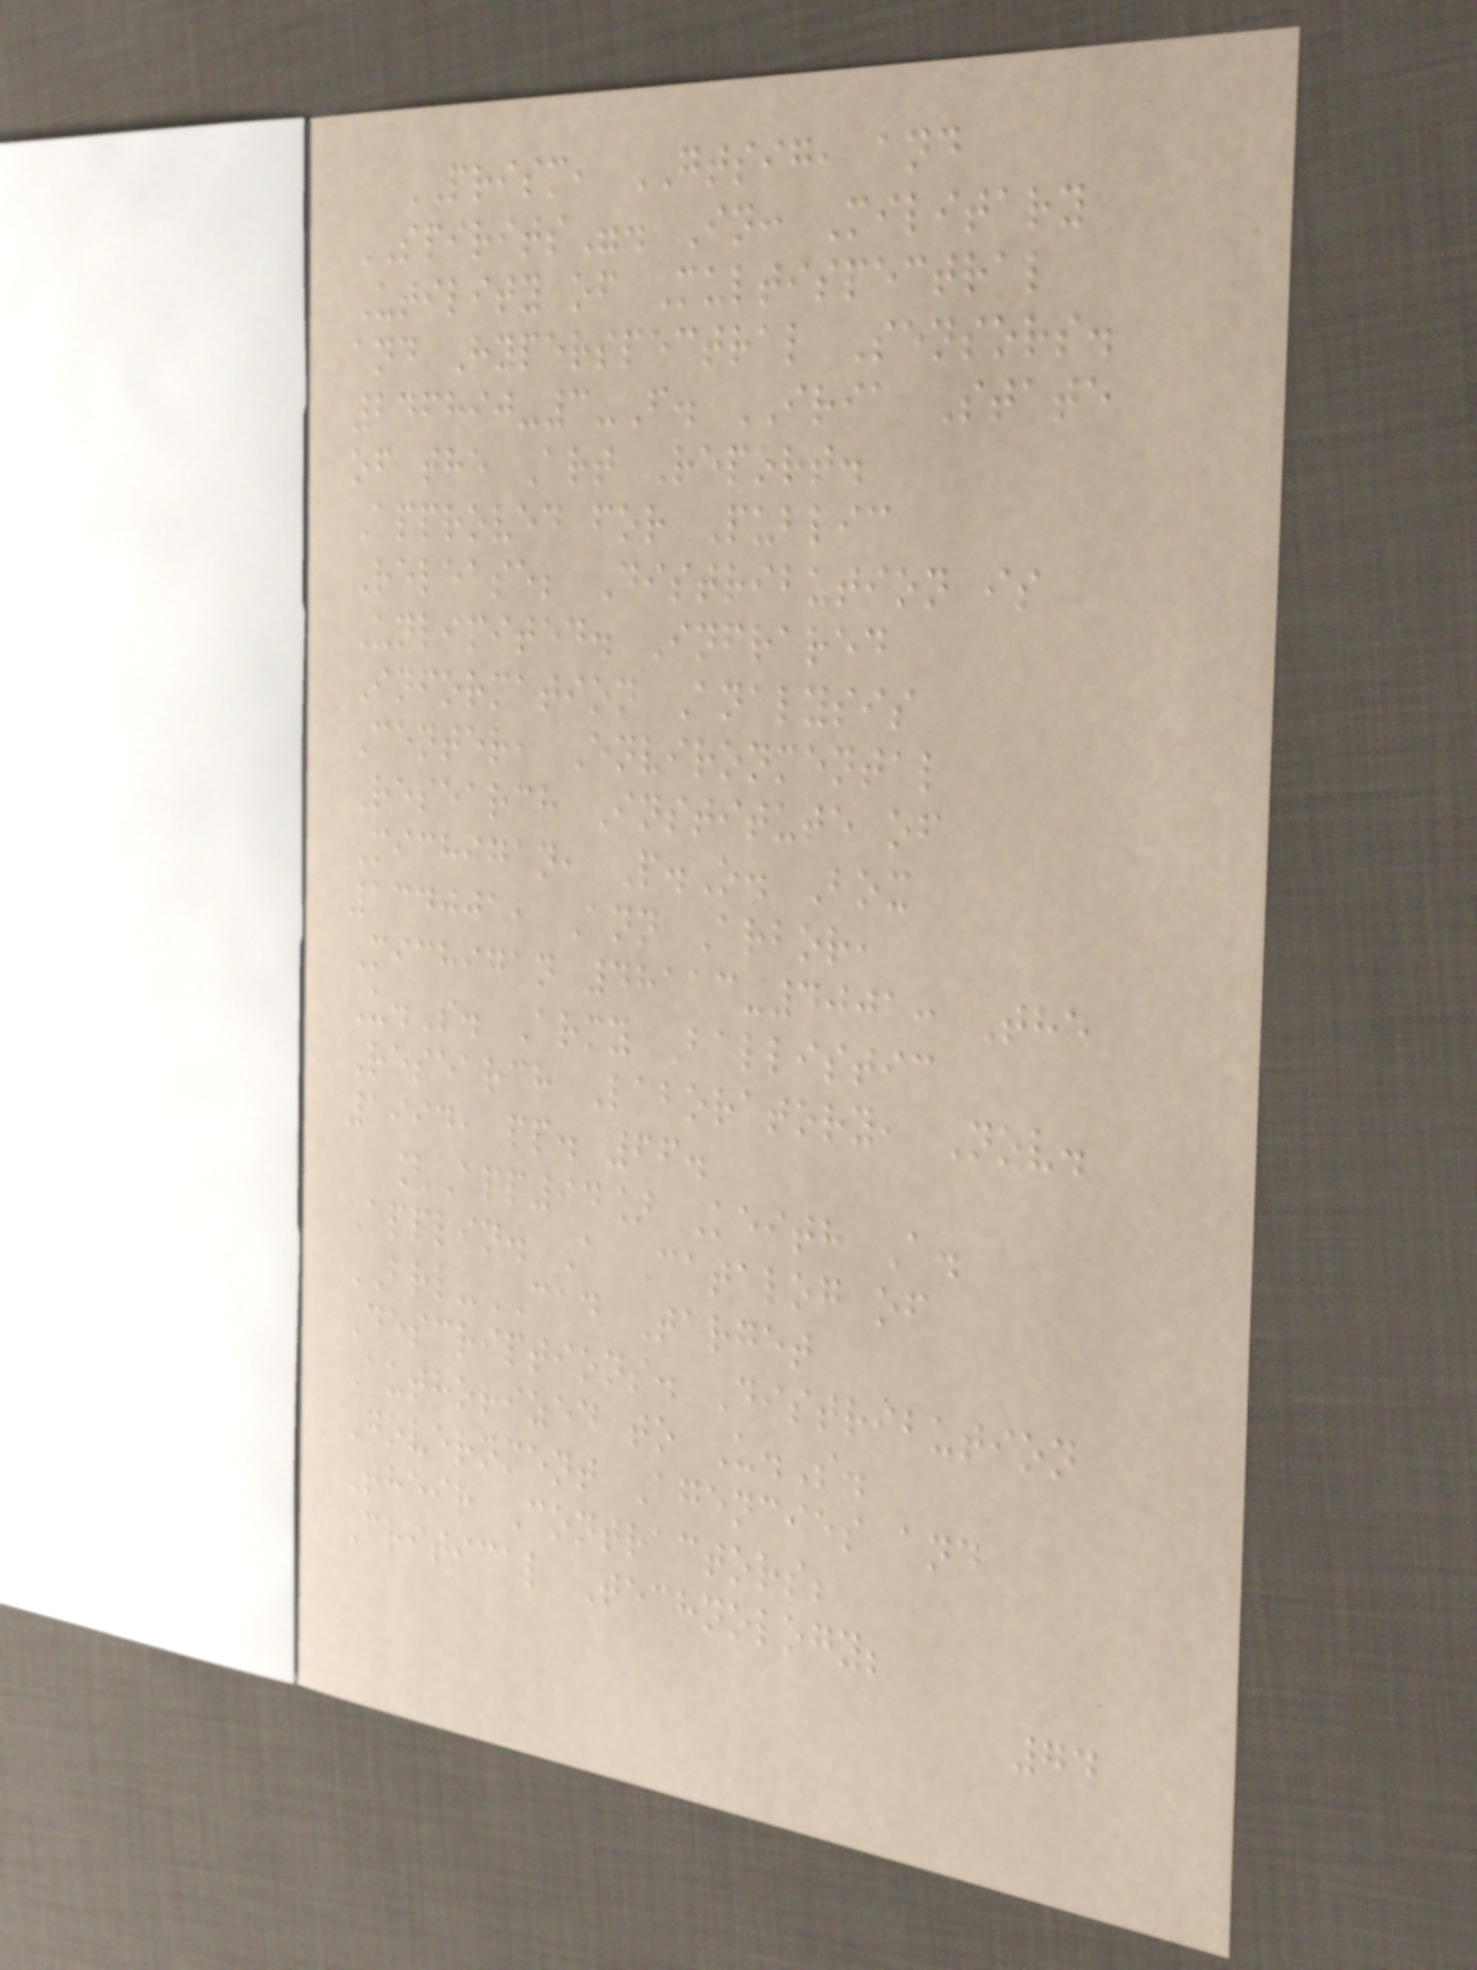PRISM, GTSIG, and
SPIRITS". In: Military
Utility of Multispectral
and Hyperspectral Sensors.
246890-3-F. IRIA State
of the Art Report.
Approved for Public
Release; Distribution is
Unlimited. Infrared
Information Analysis
Center, Environmental
Research Institute of
Michigan, P.O. Box
134001, Ann Arbor,
Michigan 48113-4001: The
U.S. Army Ballistic
Research Laboratory, Nov.
1994, pp. 66.
[App94] Keith A.
Applin. A Catalog of
BRL-CAD Target
Descriptions. Distribution
Authorized to U.S.
Government Agencies and
Their Contractors;
Critical Technology;
74
